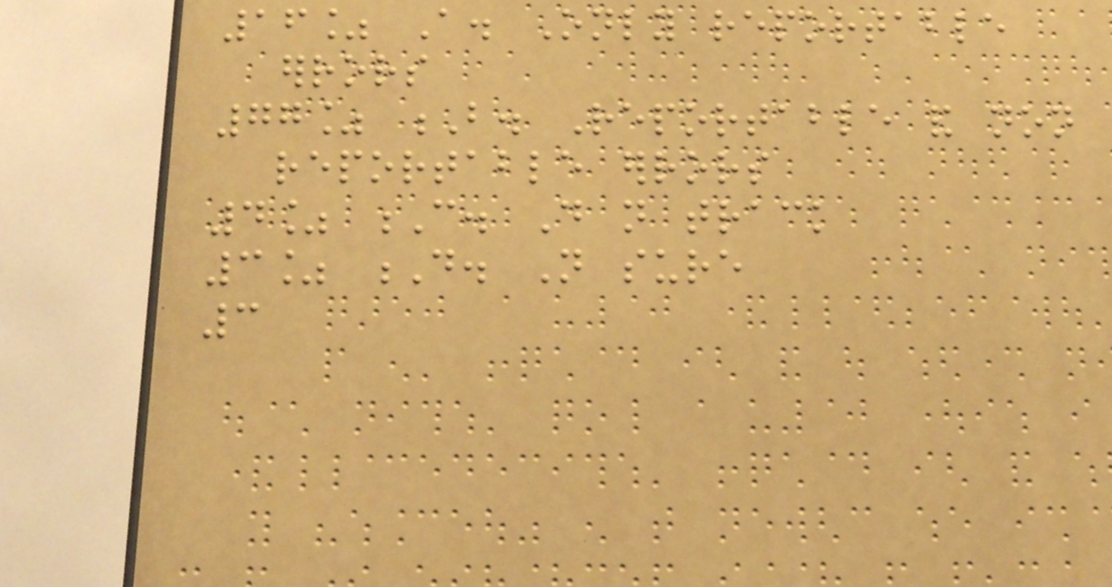16% A. Only reportable
errors
77% B. Reportable and non
reportable errors
4% C. Do not track
3% D. Not sure
3
